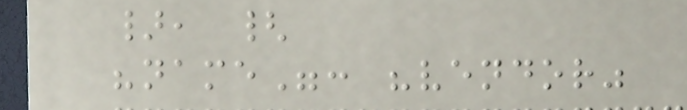}, {
"name": "vendor"
